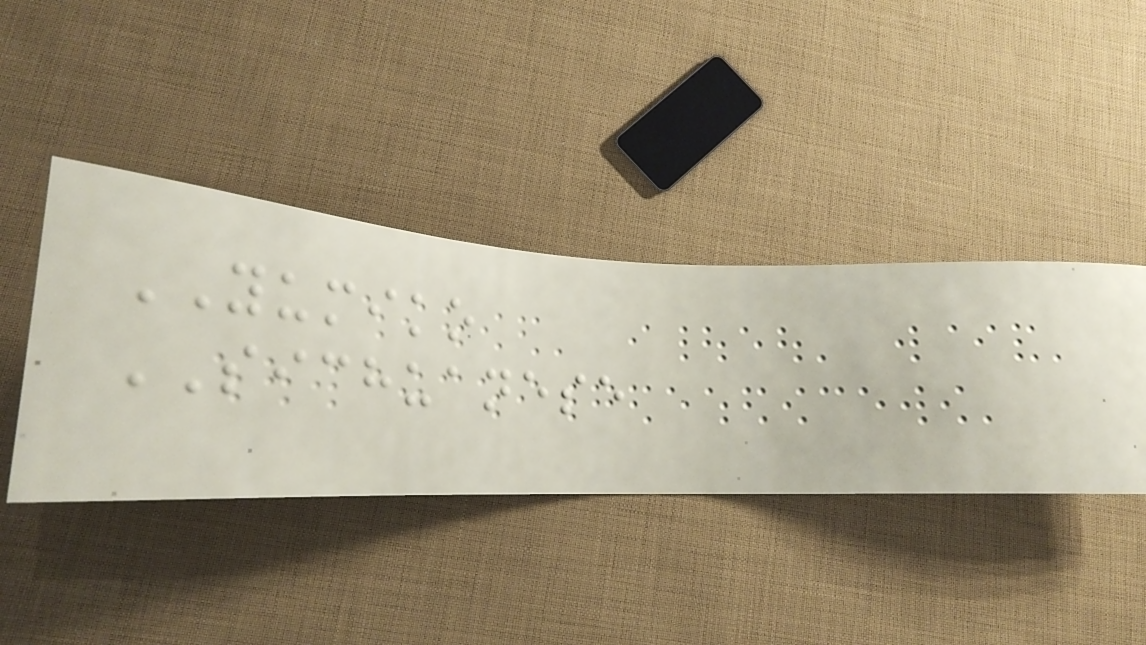YUMIKO
SICHUANESE
